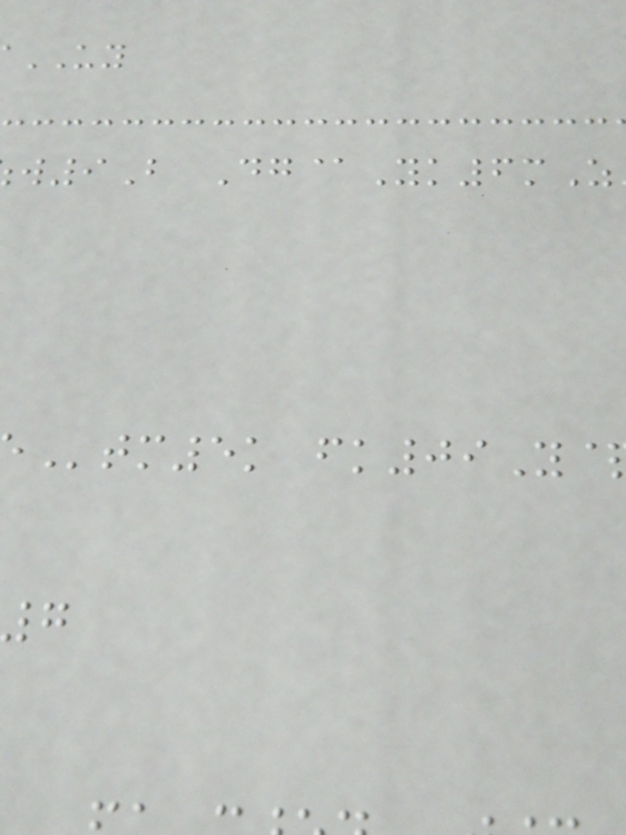UY
w9B Dg@Yk6mZ
tm5k fk09Y
